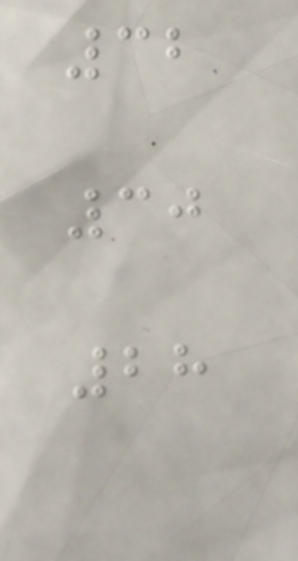32
30
28
